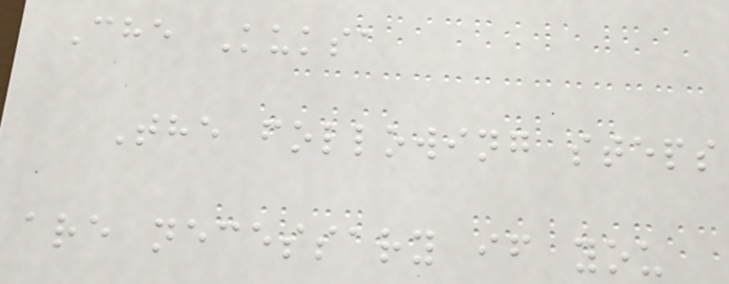Che Kuksa
The following steps
are necessary if you
